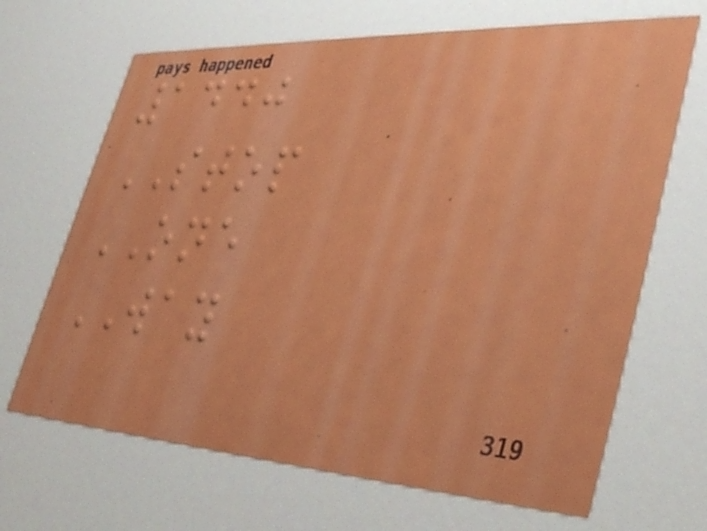1440
STOP
ONE
WAY
